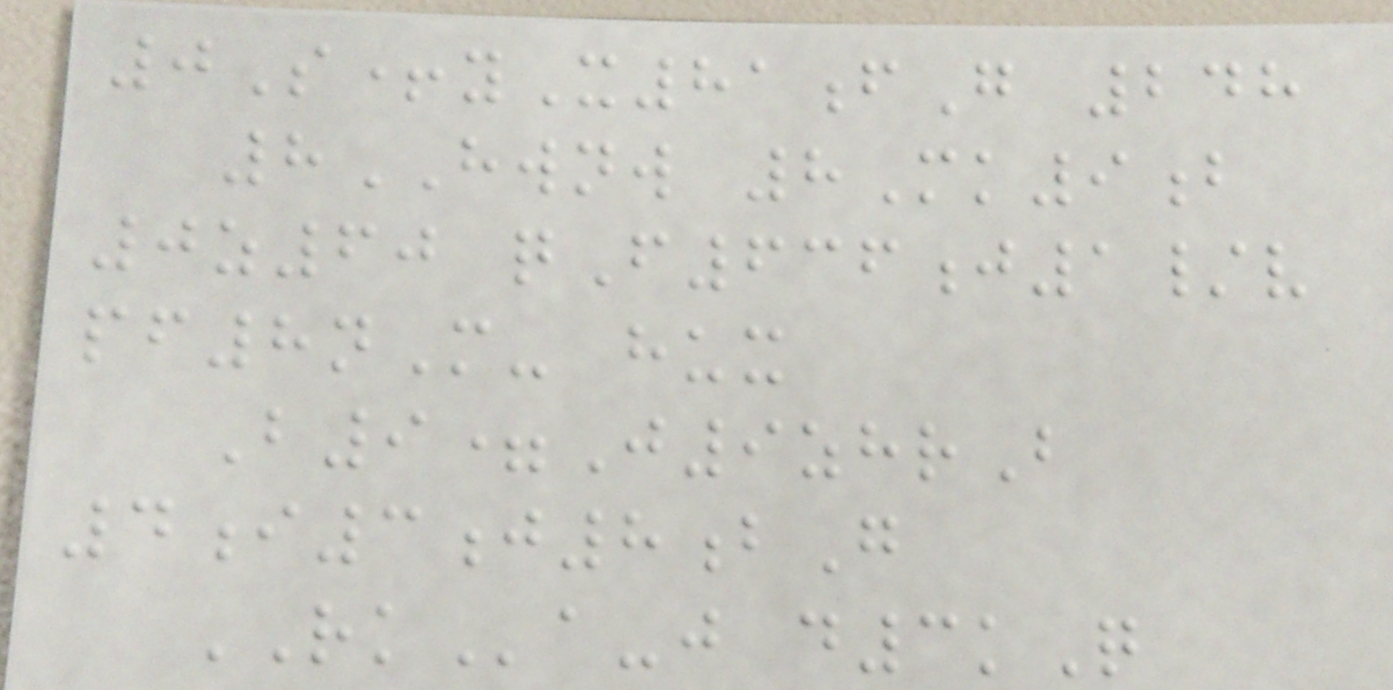0S+yX81fG 248
8HWNW 8Mk9b
0z60 qF636j1/v
pf8nM- hux
B9=J9zhrB
4i3j8bG
RKa-j d3kQ
